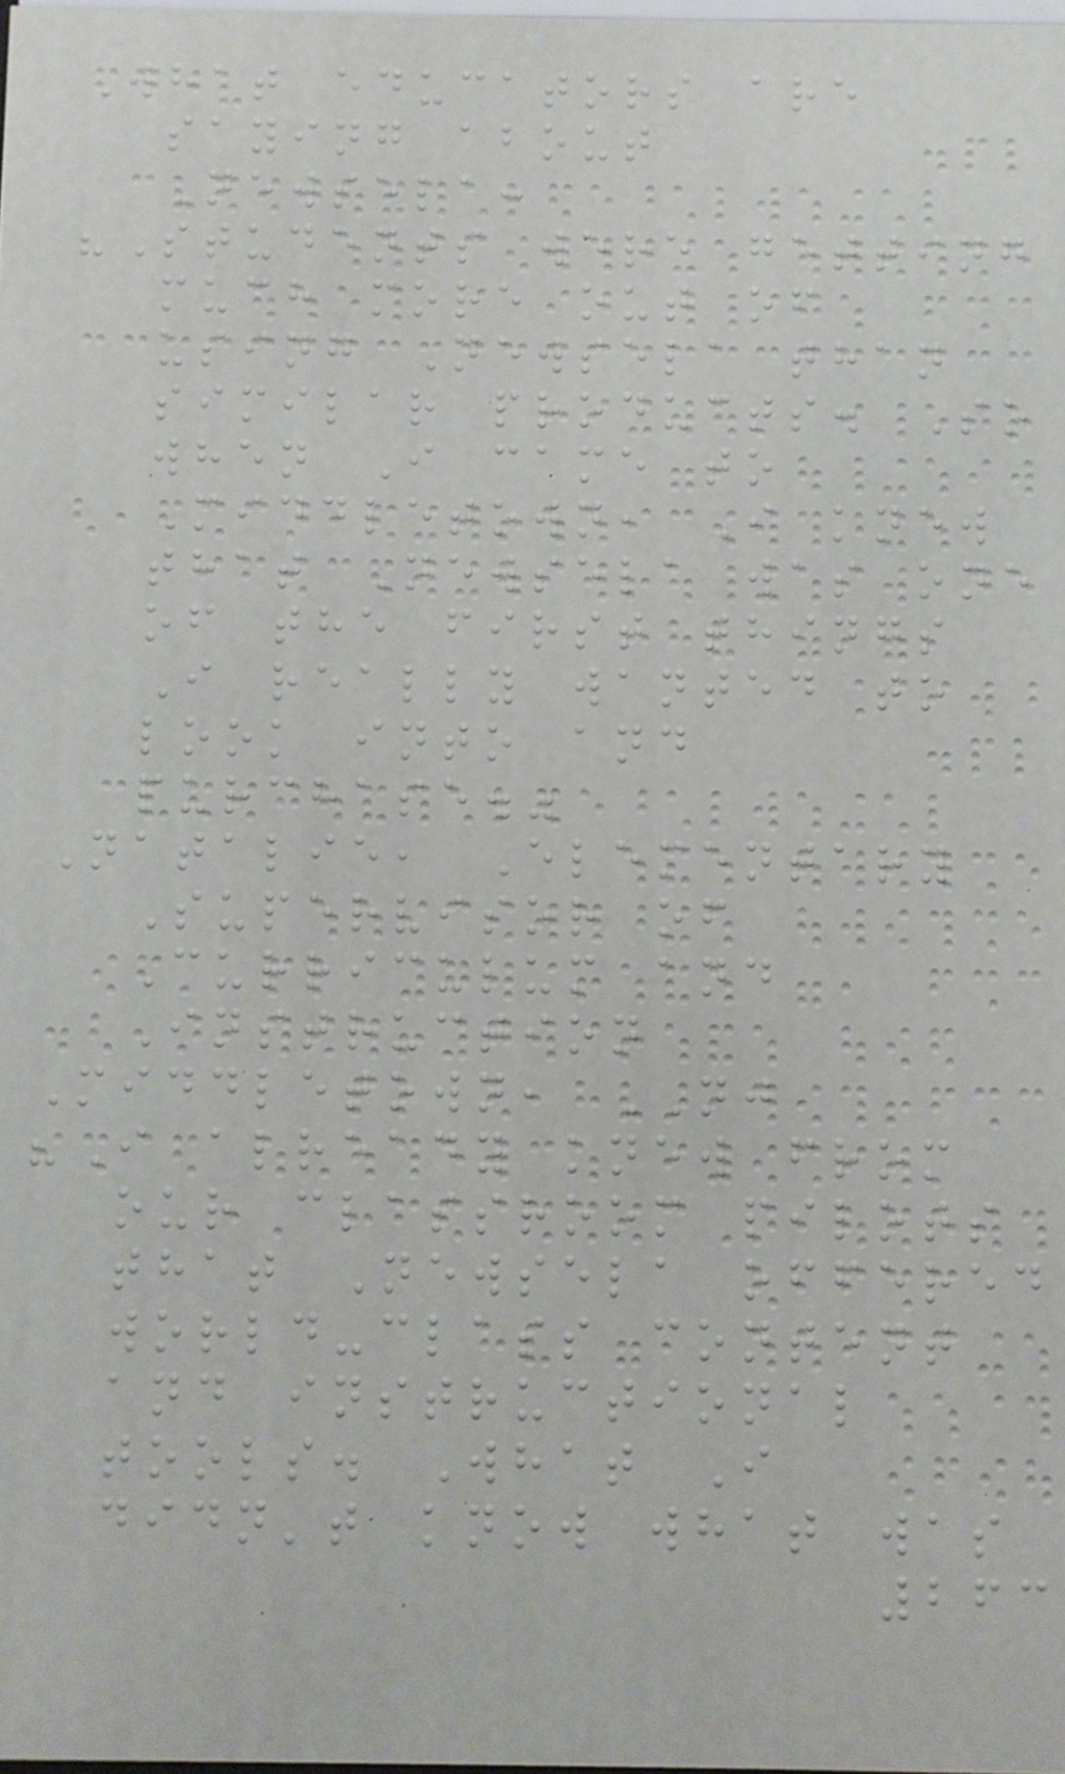What educators are
saying about
Newsela:
"Students were getting
much more out of
using Newsela than
similar products. So
when I came to
Middletown, I knew
that Newsela was one
of the first things
I really wanted to
look into and
purchase."
Natalie, Elementary
Supervisor of
Curriculum and
Instruction
Middletown, NJ
"I already knew from
our classroom pilots
that Newsela offered
world-class content
and instructional
tools. What I
didn't know what was
263
